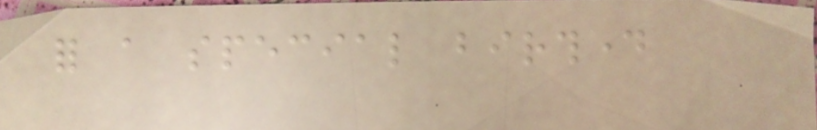for a special birthday
